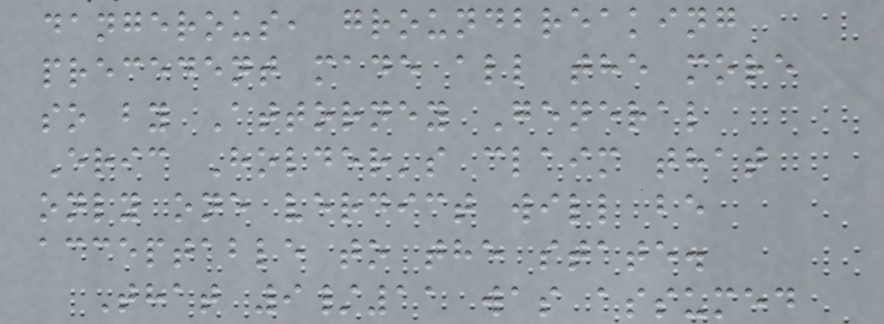dangerous, groundbreaking
precedent made all the more
so by Attorney General
Eric Holder's claim that
only one verdict will be
acceptable to the state.
That 9/11 was assumed
